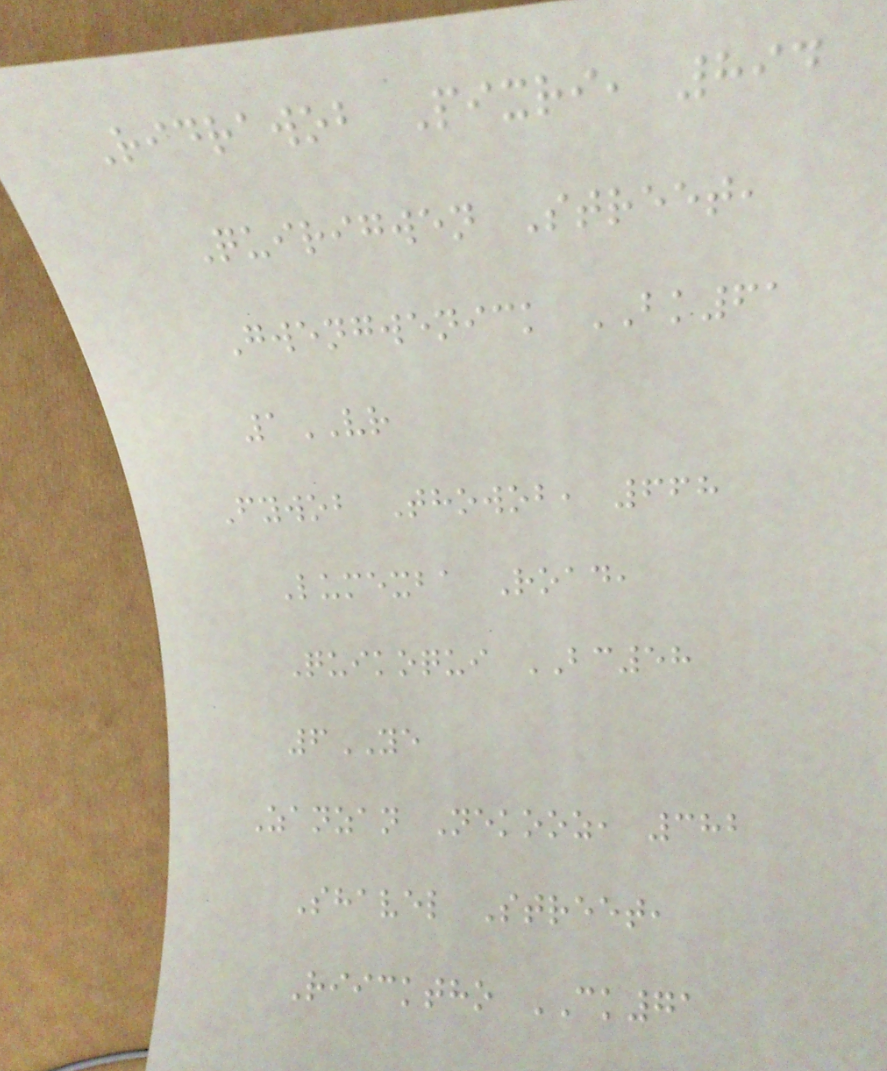Ridrawob Pixri, 894
Quirigwen Street,
Gwengwenick BK61
1VR
Fywob Thowob, 668
Lumexba Road,
Quikoqui BC58
6YE
Zanzan Nekooz, 382
Shavel Street,
Riicktho CK71
